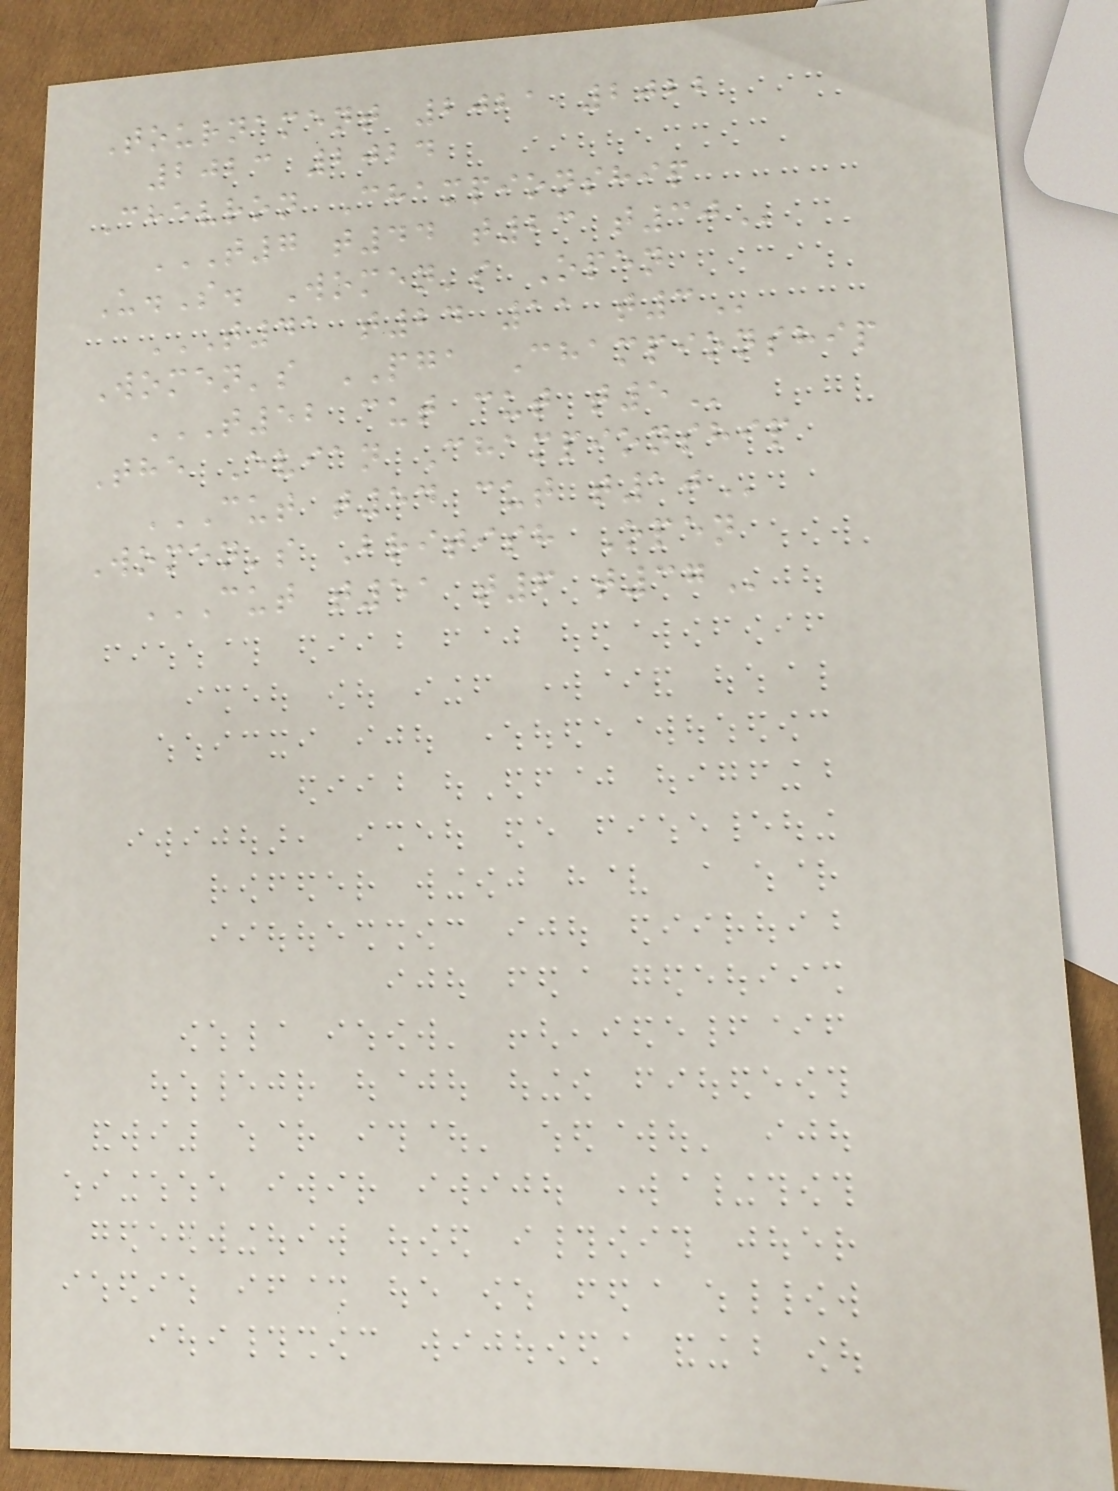Tournament 2021 2022
2023 2024
Chevron Championship
T7 T44 T23 T30
U.S. Women's Open
T41 T24 11 T3
Women's PGA Championship
T52 CUT CUT T5
The Evian Championship
CUT T54 CUT T10
Women's British Open
CUT T51 T6 T37
